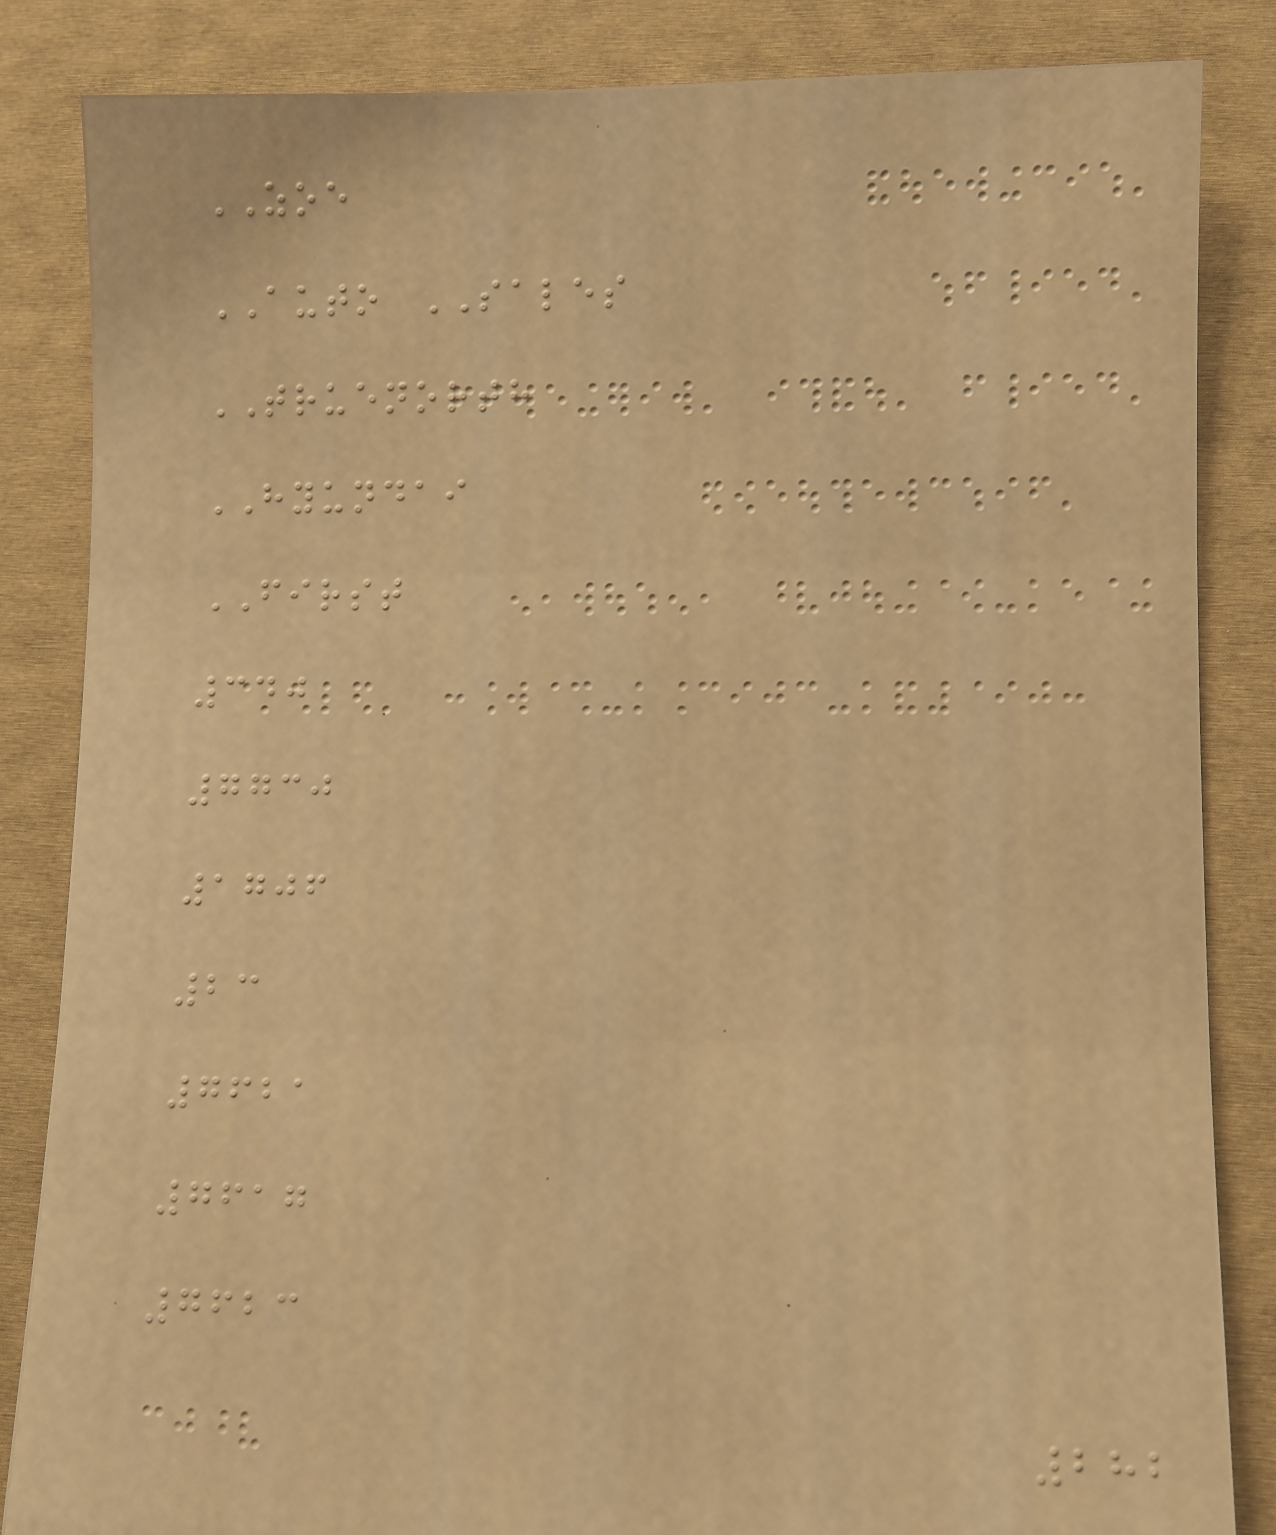ZOE
AUTO SALES
TRUENORTH
HYUNDAI
FIRST
340
7730
1706
23
7621
7617
7623
282
